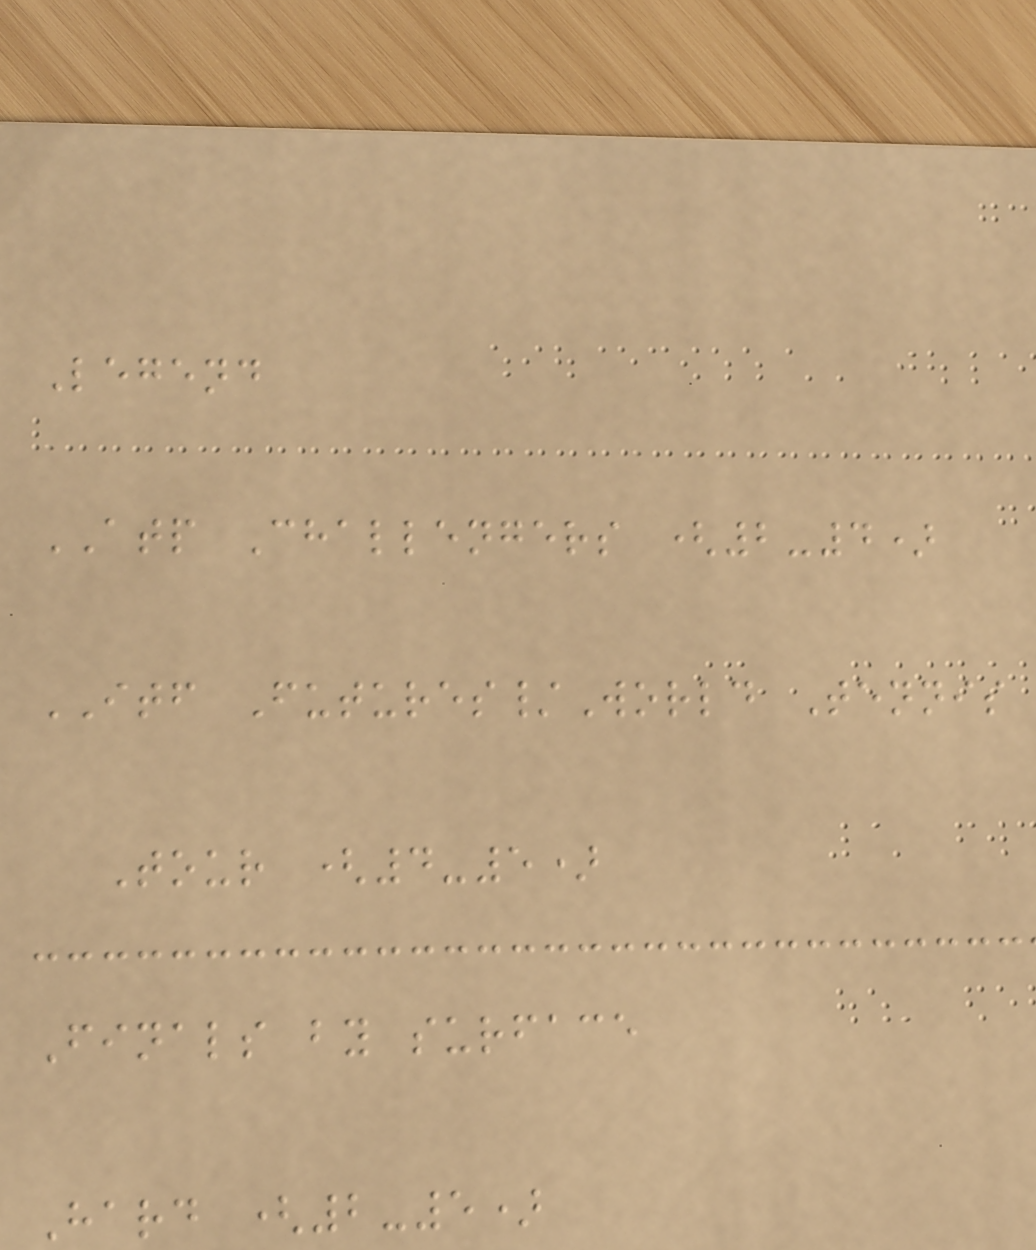Legend
ATP Challengers (2-4)
ITF Futures/World Tennis
Tour (4-5)
Finals by surface
Hard (2-5)
